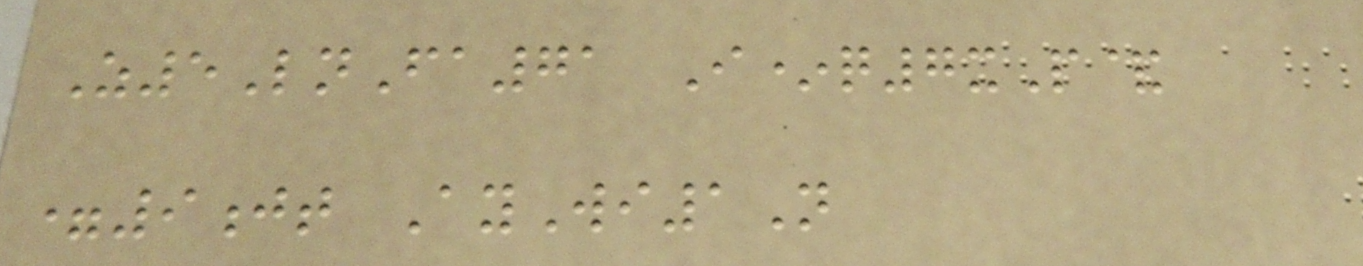Z5LnFa71 I*q7xP&
=9jt AyWi1N
